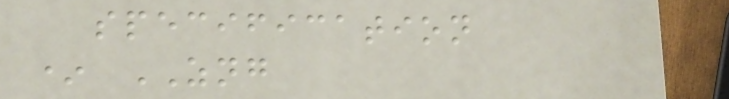specification
* ZNG
